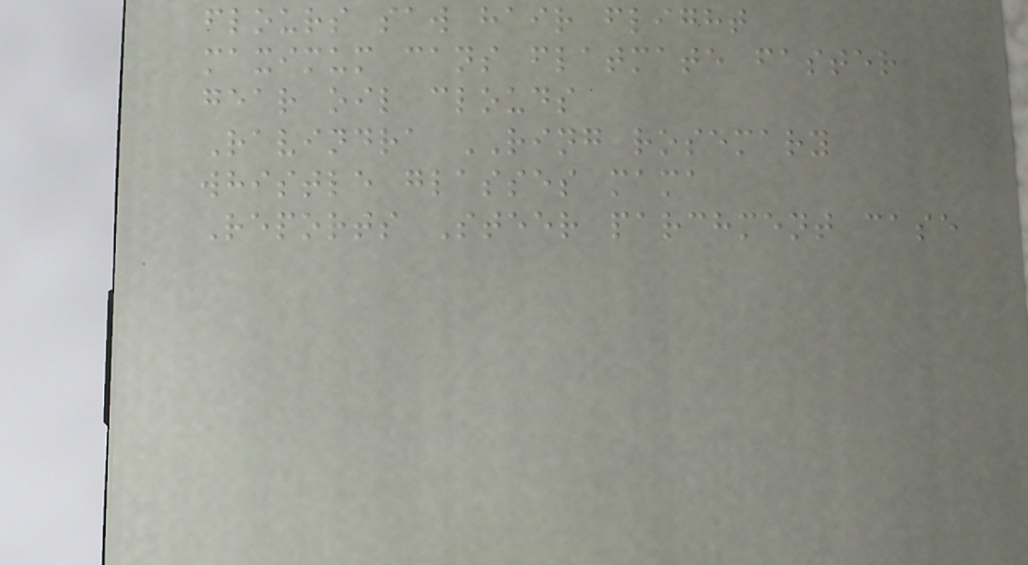flours saw hair flight
maximum cans flatmate faster
gear oil clouds
Ravindra RING rosemary
whistle glasses mama
Reports Steer parchment case
